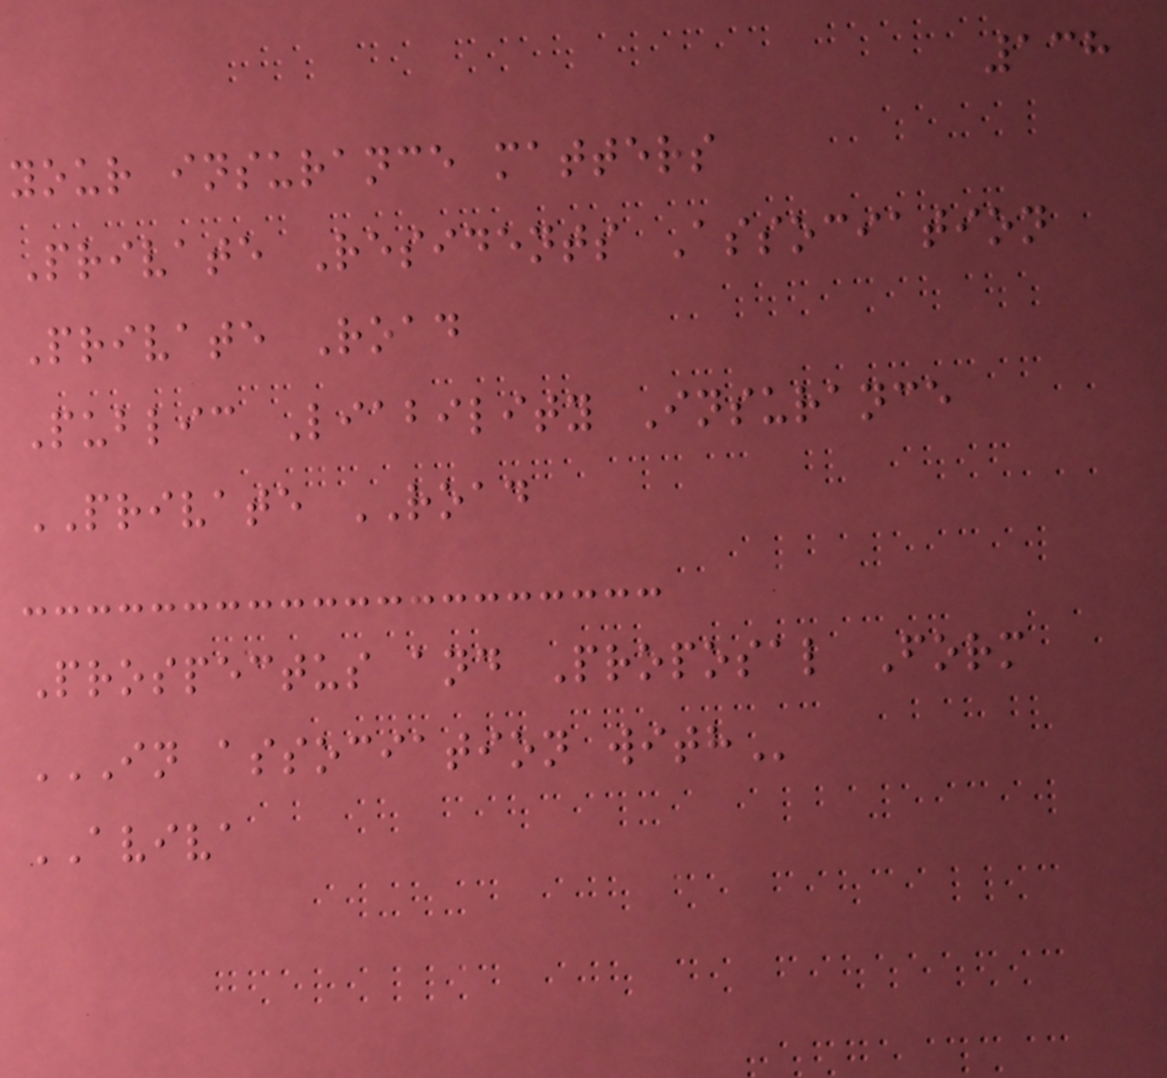138
your insurance matters
Private Residents Association
Private Road
Public Liability Insurance
PRIVATE ROAD
Prospectus and Proposal Form
IN ASSOCIATION WITH
AVIVA
